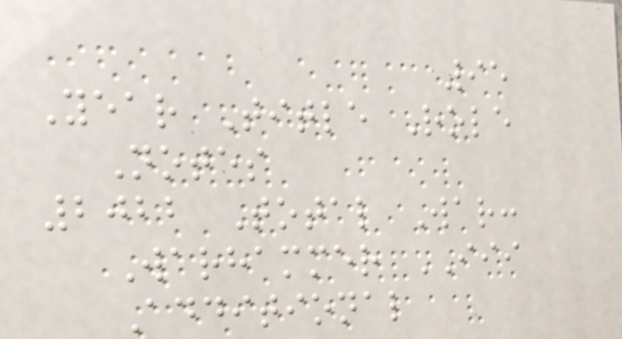95
Year Title Role
Notes
2022 Total War:
Warhammer III
Additional
